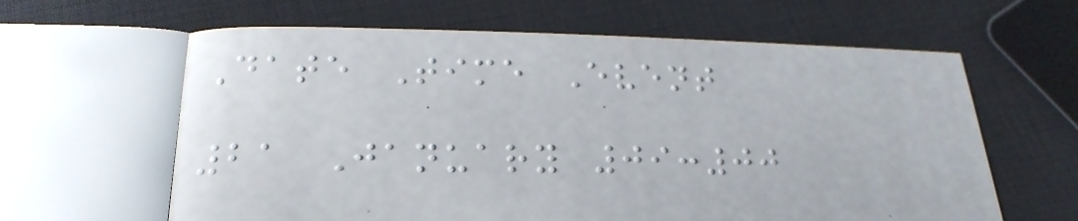Date Time Event
21 January 09:00
